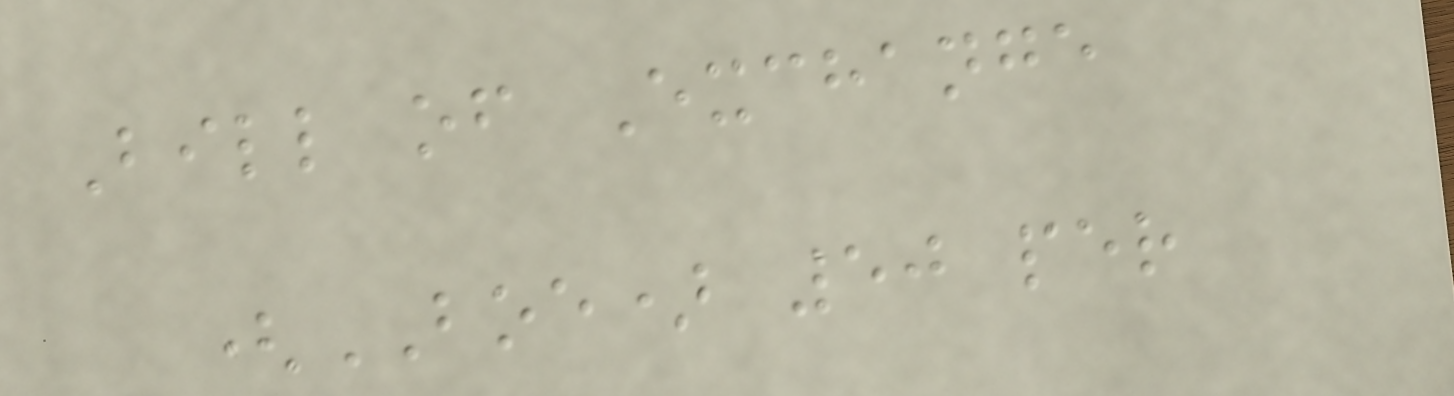Bill of Exchange
(BOE) 50 per
